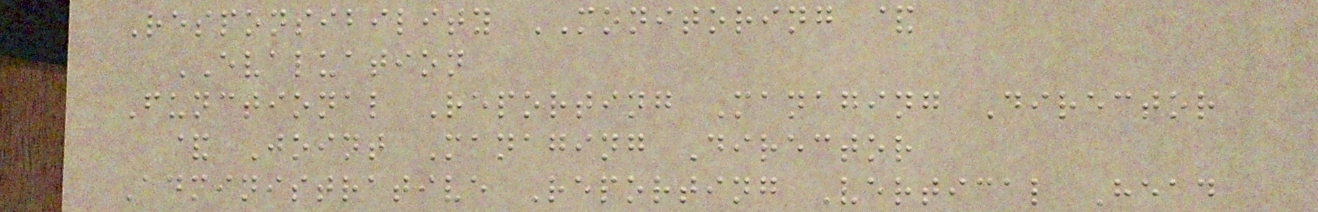Responsibility MONITORING &
EVALUATION
Functional Reporting Managing Director
& Joint Managing Director
Administrative Reporting Vertical Head
